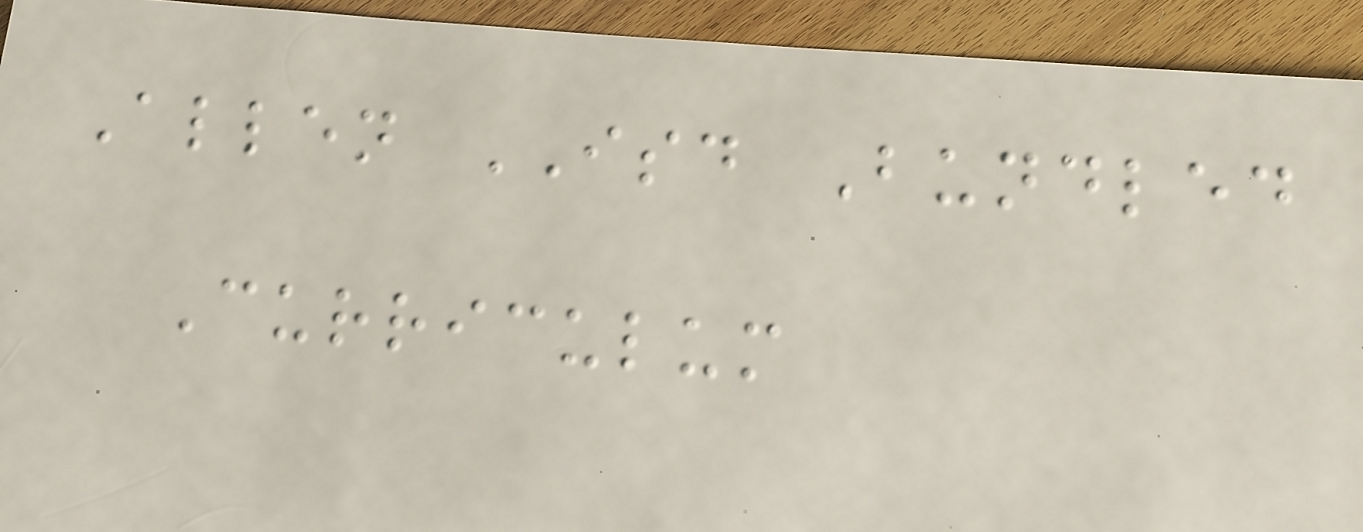Allen ISD Bundled
Curriculum
